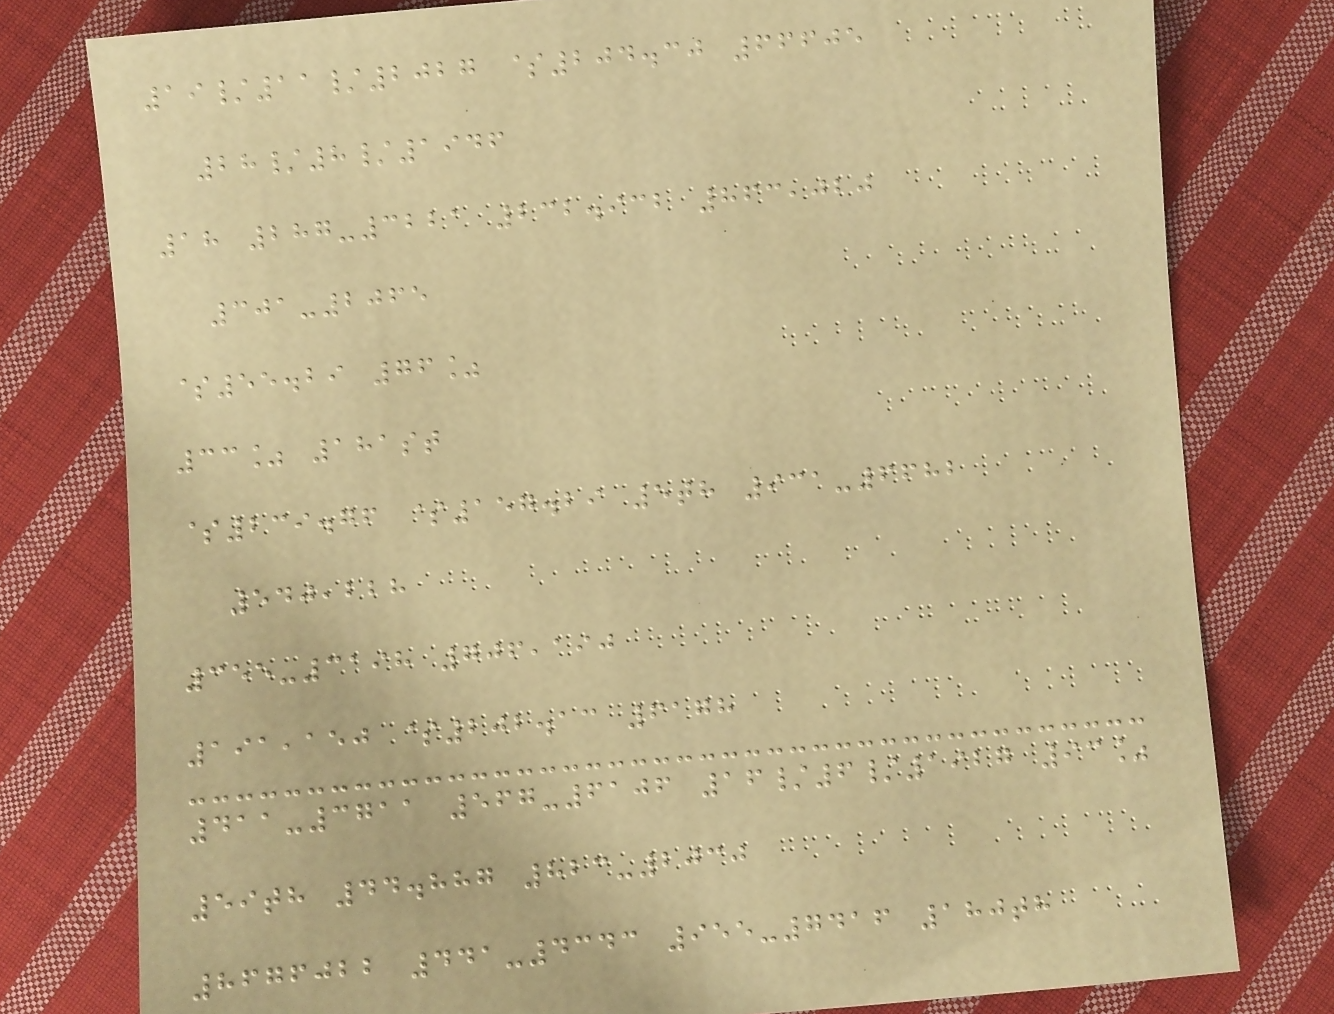19/11/2027 $204.30 66605
28/8/1946
18 287-3221 232.932 863,020
301-2065
$55.29 76%
33% 181st
$239.76 $157.29 5th 931-6682
540,228
355-3198 706,190
191,150 $202.13 6178
411-3711 567-6106 16/6/1927 93%
59th 44.887 823-2030
8676022 441-4343 955-7416 180th
